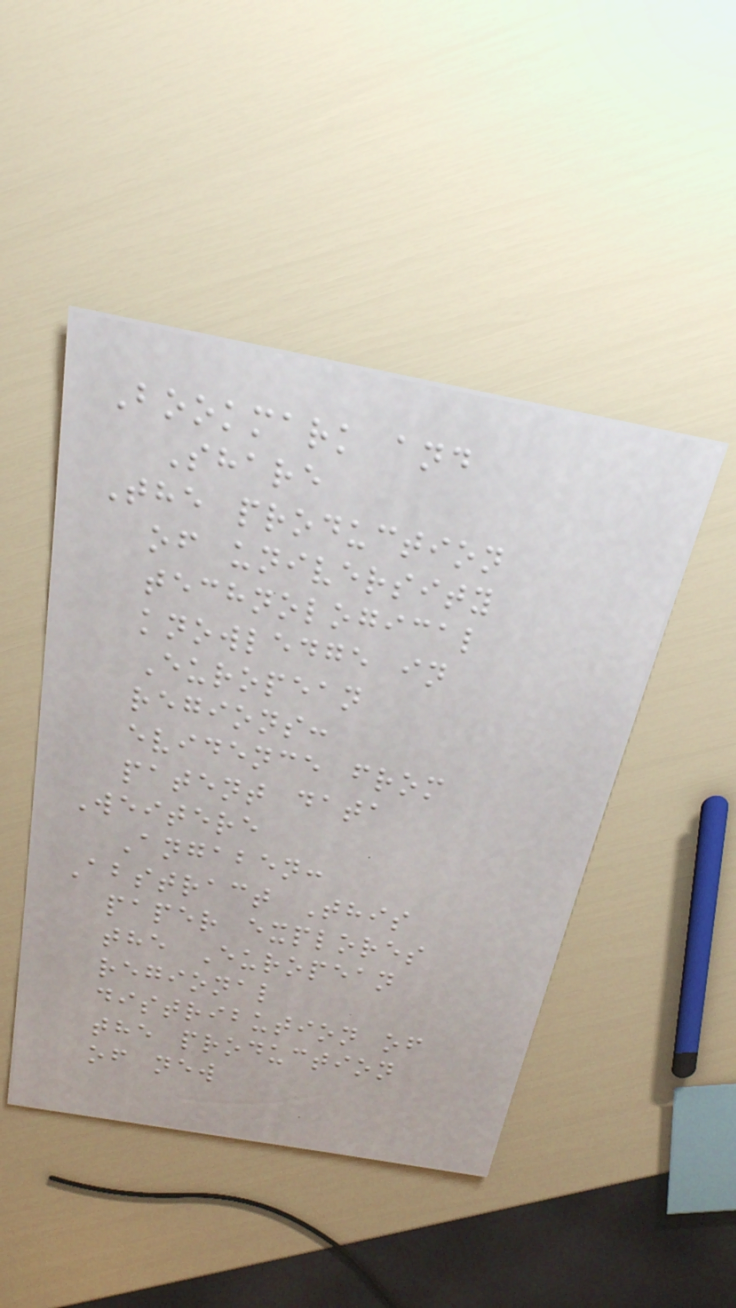Bookmark and
Share
The production
of university
technological
knowledge in
European
regions:
evidence from
patent data
Weitere
Angaben:
Abstract This
paper explores
the European
regional
distribution of
the production
of new
